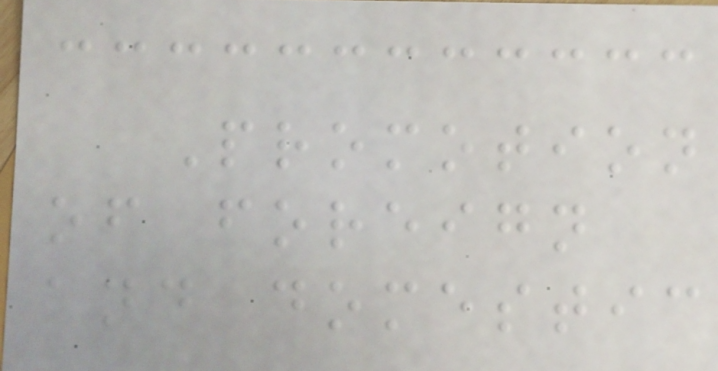Promotion
of foreign
and domestic
